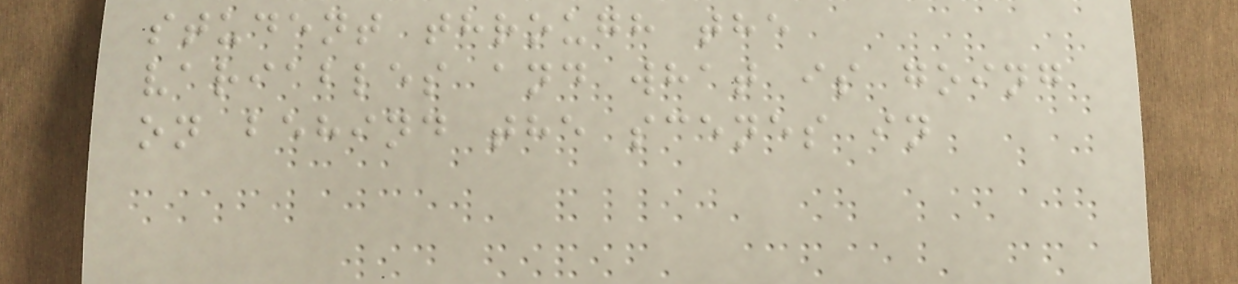student through the
variables and what is going
on behind the scenes in
